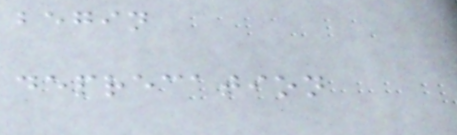begin
deprecation
